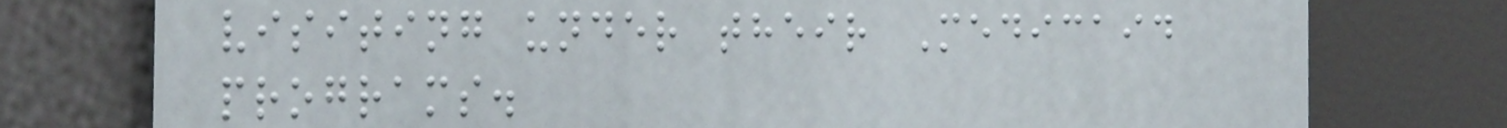visiting under their Medicaid
programs.
